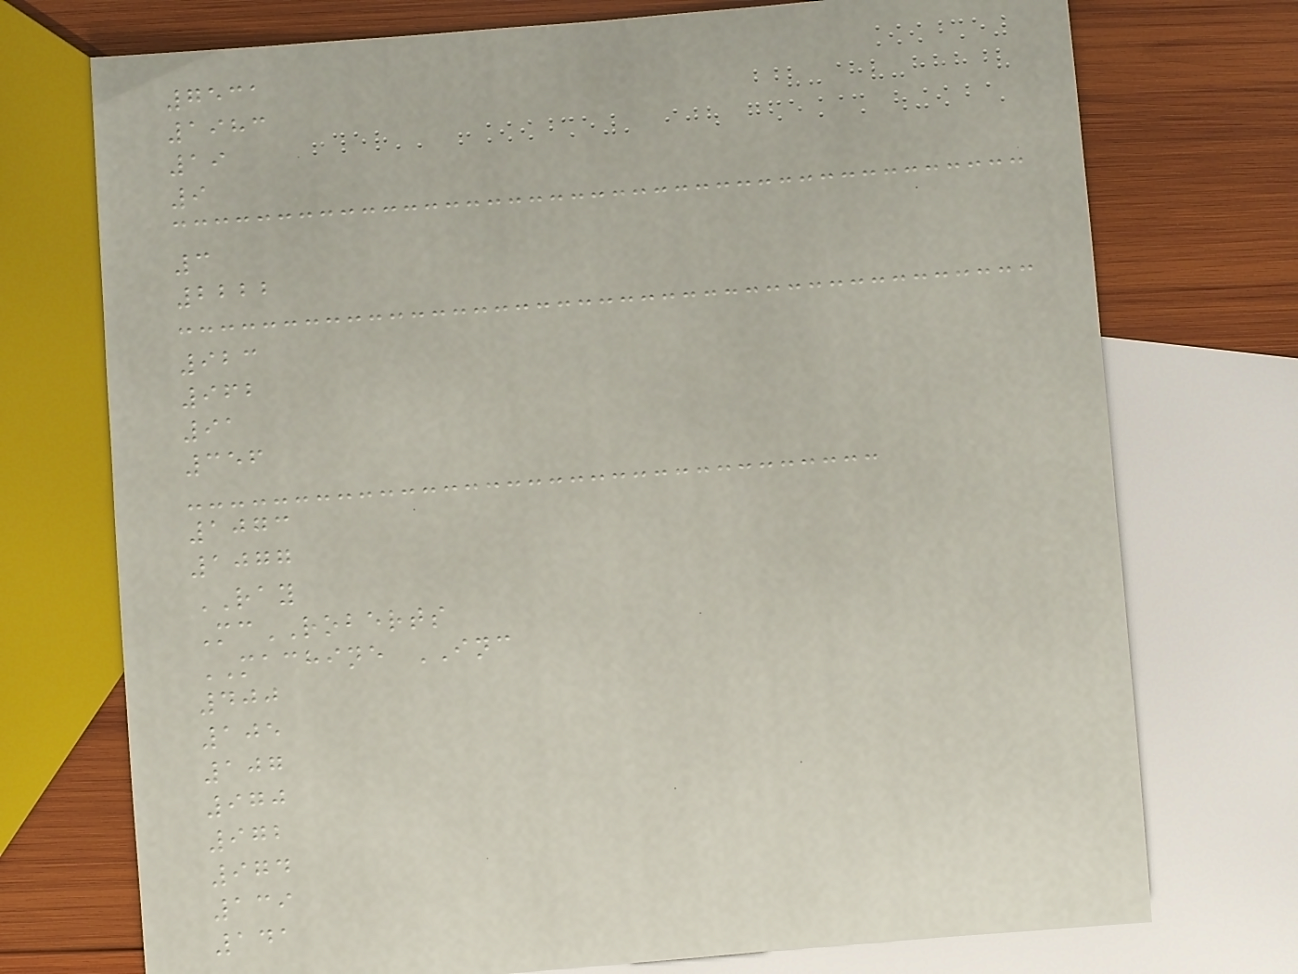7531
1983
19
9
3
2222
923
962
91
356
1073
1077
RAY
McROBERTS
MACHINE INC
400
105
107
970
972
974
139
141
